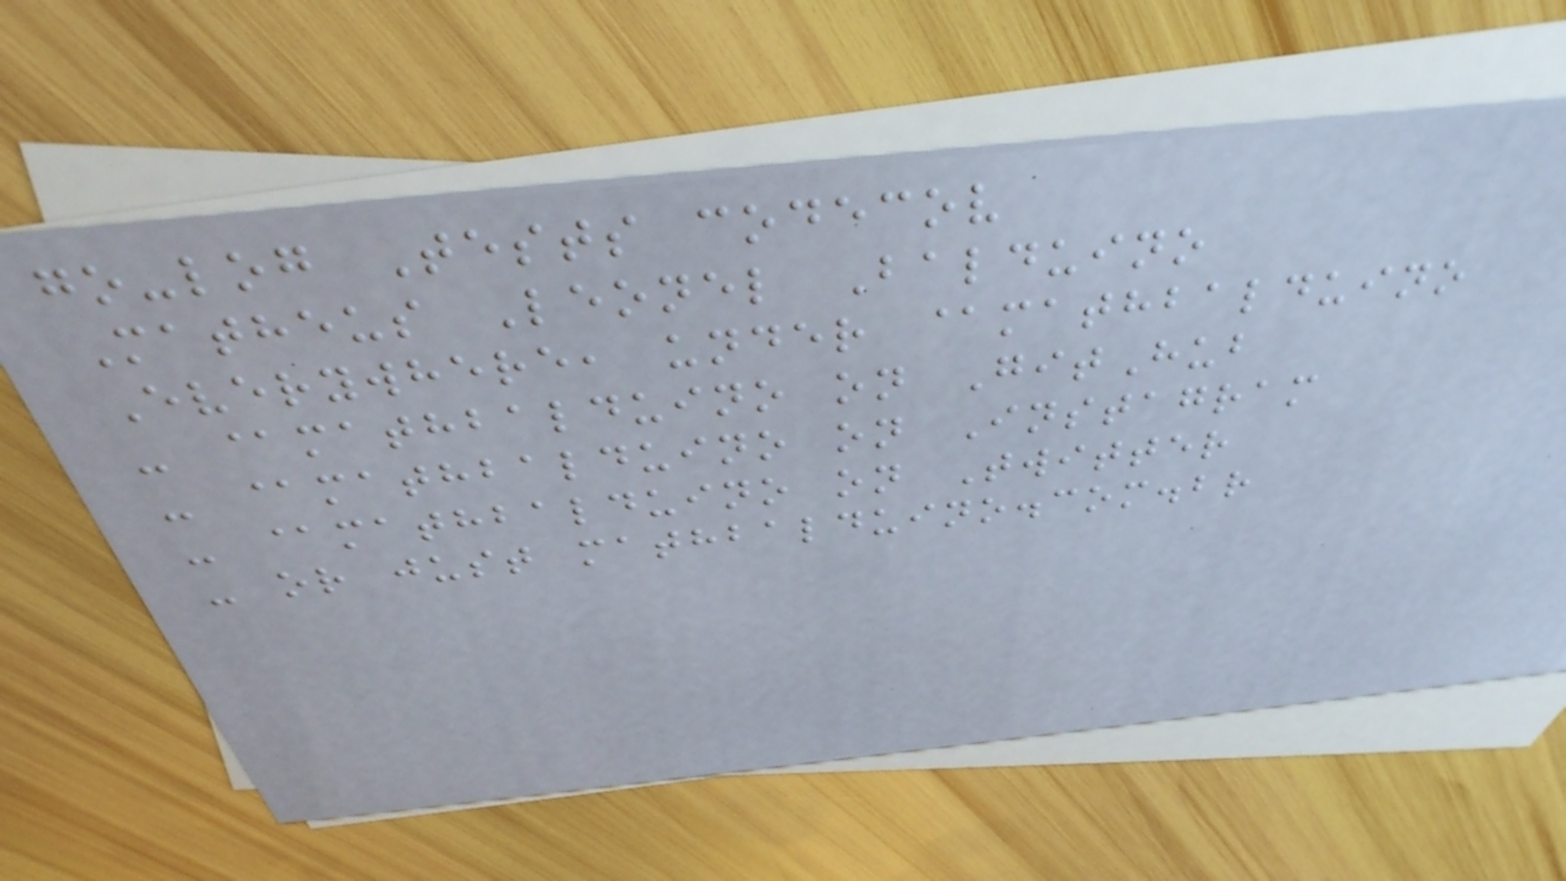go-log Tests codecov
Matheus Leonel Balduino
Everywhere, under @mathbalduino
- @mathbalduino on GitHub
- @mathbalduino on Instagram
- @mathbalduino on Twitter
- or just mathbalduino.com.br
